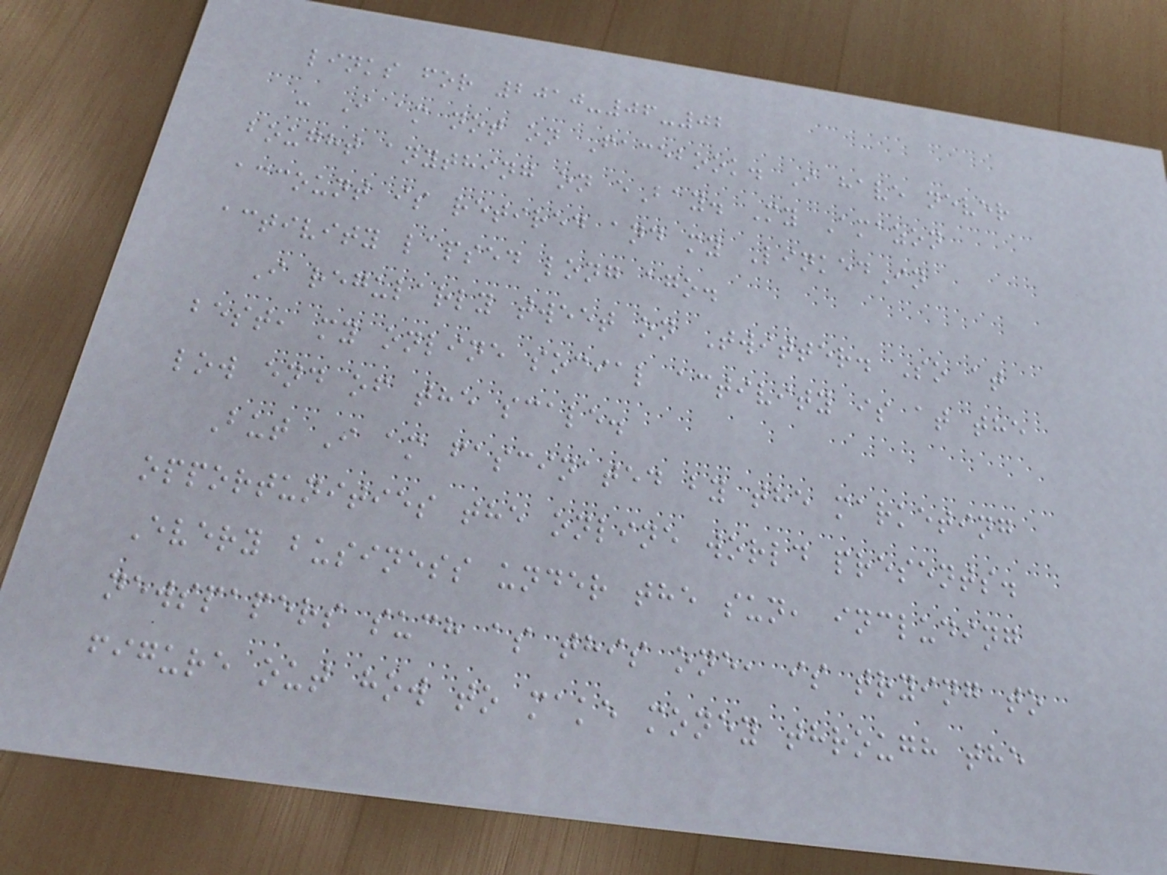links for 2010-06-02
- I am not on Facebook. I have never
bought anything on eBay. My Amazon
account is retired and my LinkedIn
activity lapsed long ago.
I regularly tweet on Twitter. So at
best, my online social activity is at the
low end of the scale.
But I am fascinated by the marketing
opportunities the online world presents.
Every business under the sun, including
newspapers such as this one, is trying to
figure out how to make money through the
